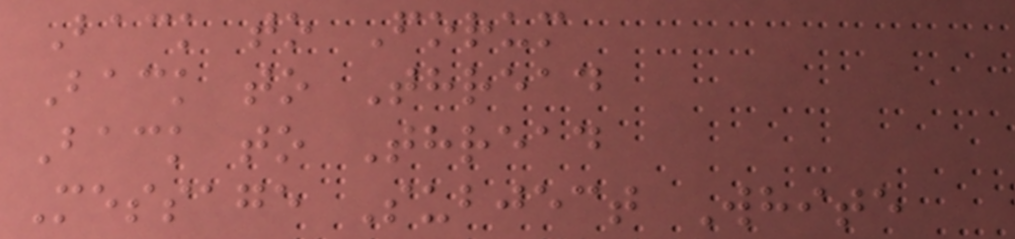Back to Forum
Back to Thread
Back to Thread
Message Subject White
